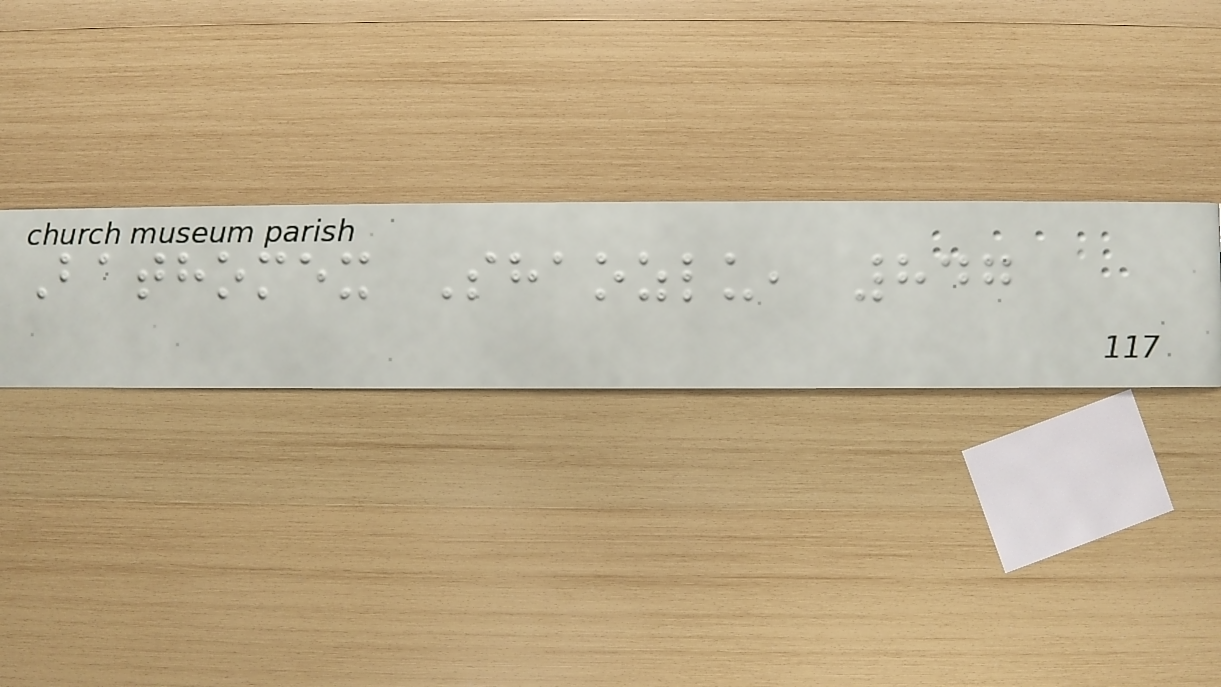Bathomex Shaozlu, 847
